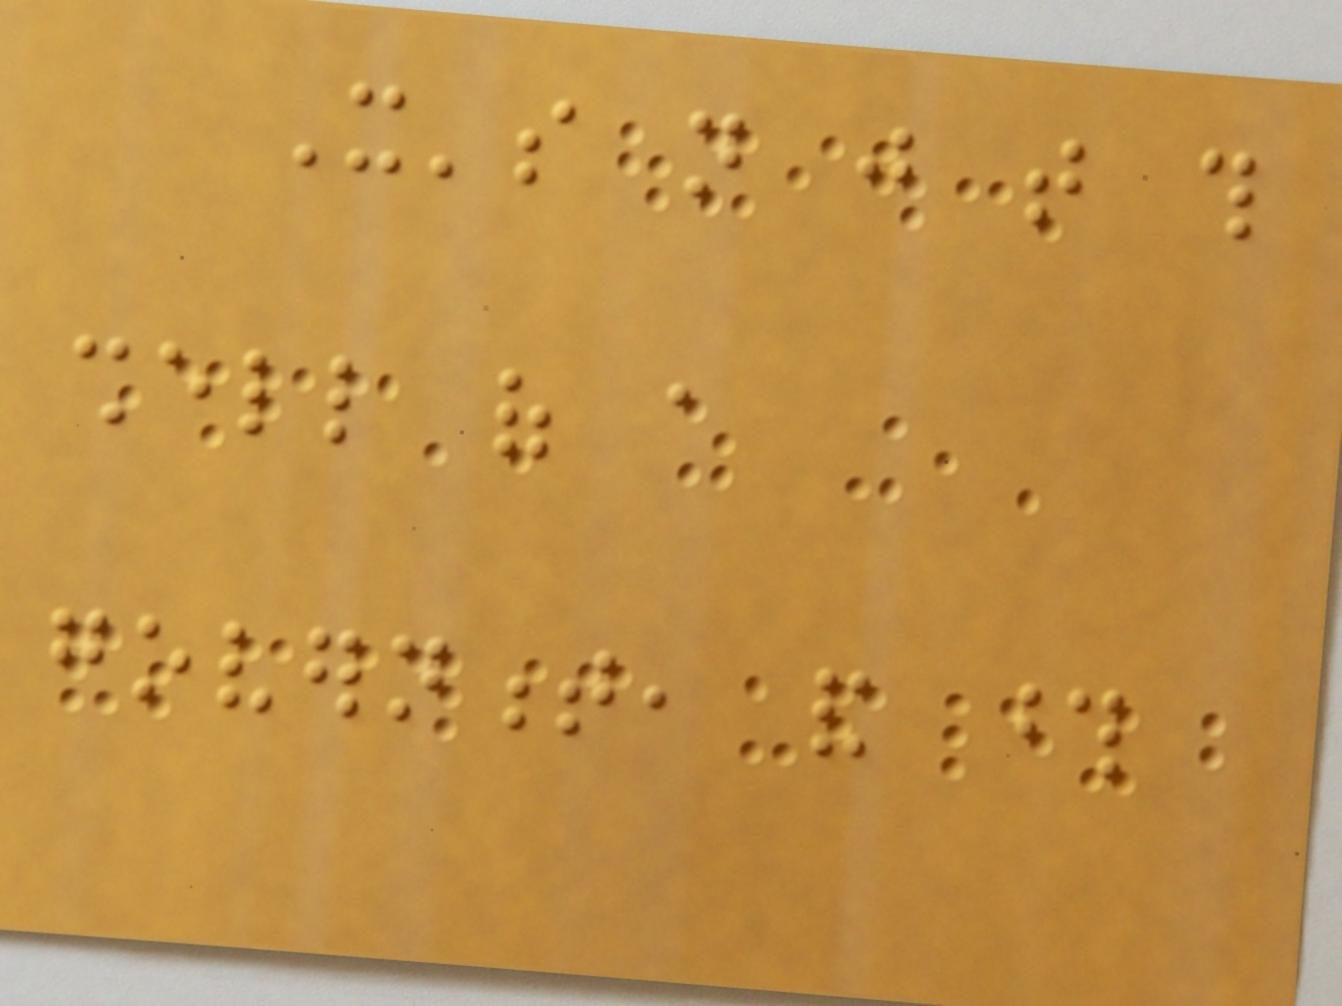It's not just that this
shell of a
government, and those
